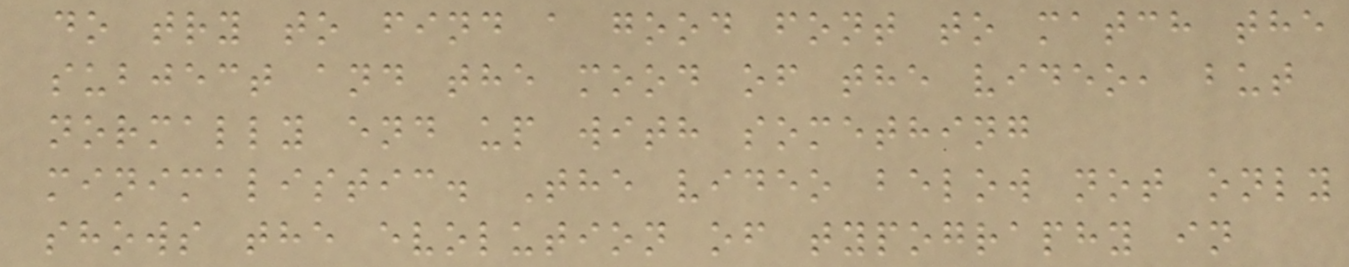do try to find a good font to match the
subject and the mood of the video, but
normally end up with something
minimalistic. The video below not only
shows the evolution of typography in
